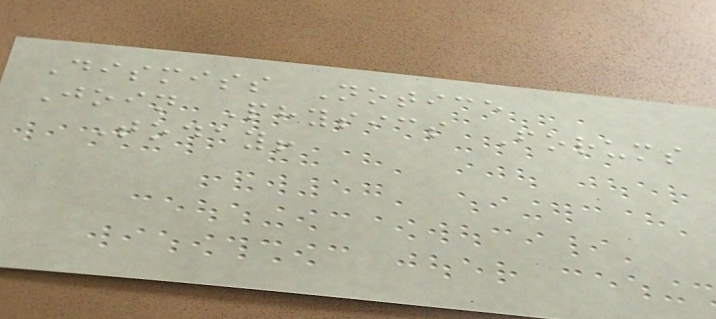Dismiss Notice
Join Physics Forums
Today!
